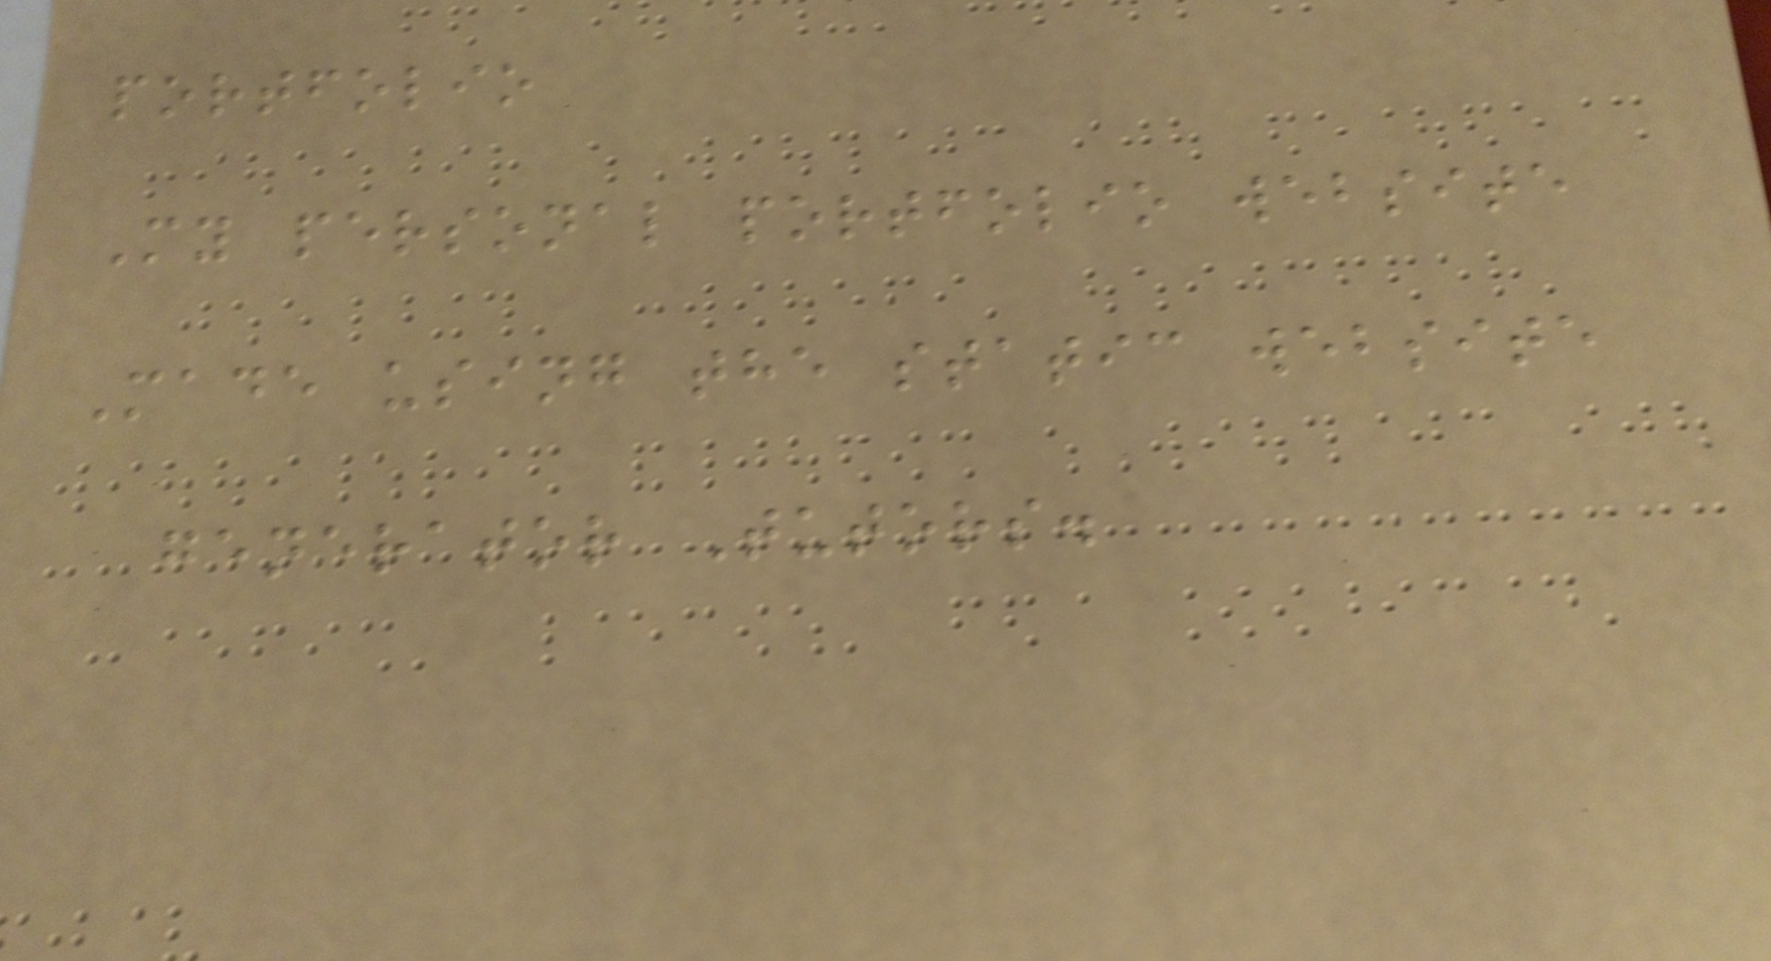portfolio
My personal portfolio website
Made using the static website
generator Tutors.
